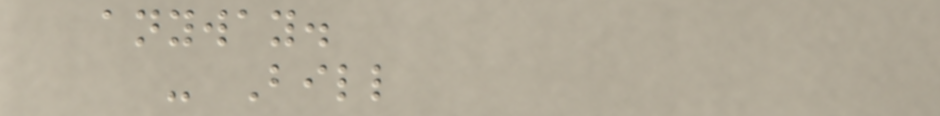anyway.
- Bill
